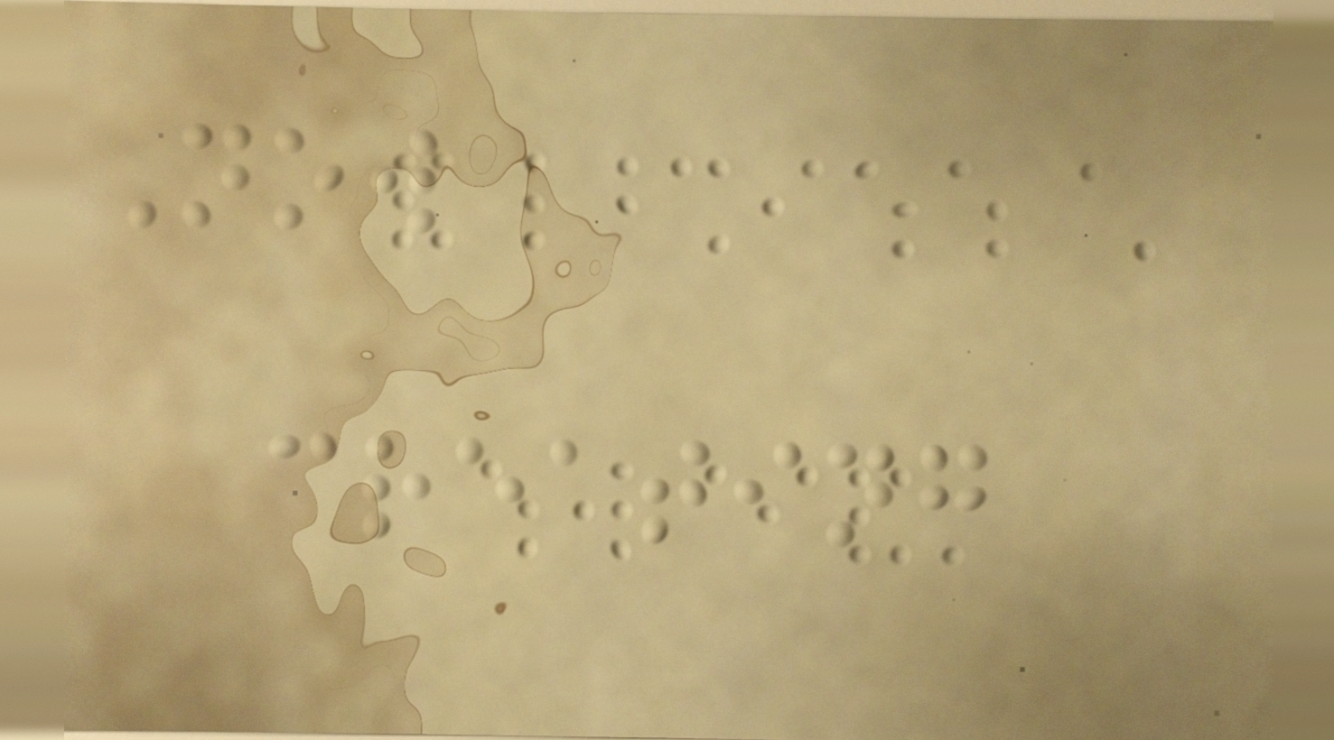Now
creating
